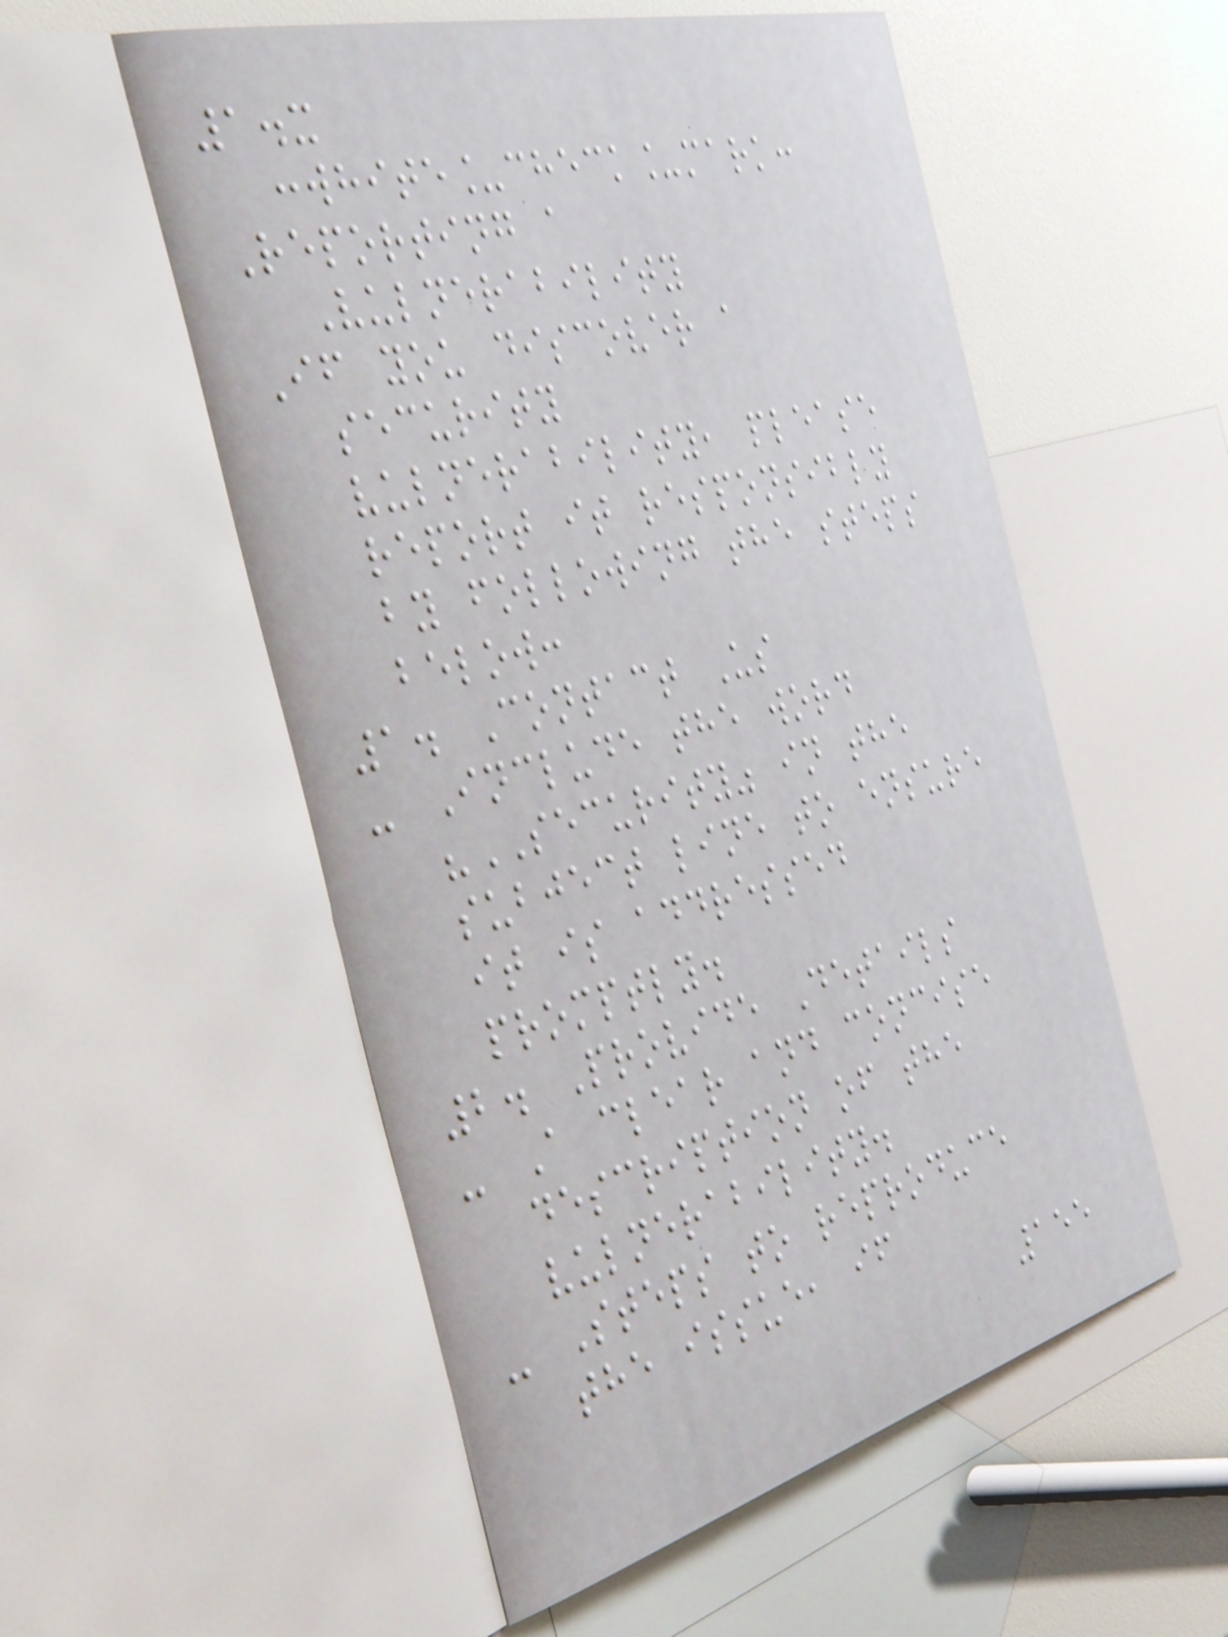1.x
:white_check_mark:
Reporting a
Vulnerability
If you discover a
security
vulnerability, please
report it responsibly
by following the steps
below:
1. Contact Us
- Include the word
"SECURITY" in the
subject line to ensure
it is addressed
promptly.
2. Provide Details
- A clear and concise
description of the
vulnerability.
- Steps to reproduce
the issue, if
155
